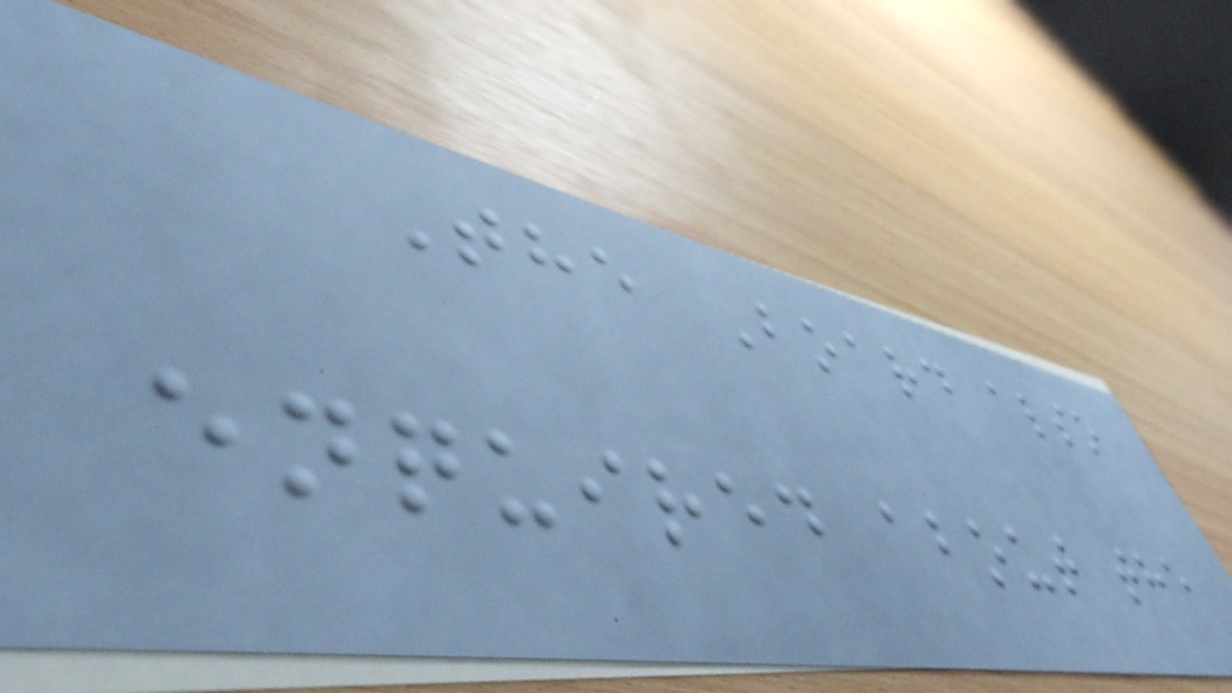The Board also
enquired about the
